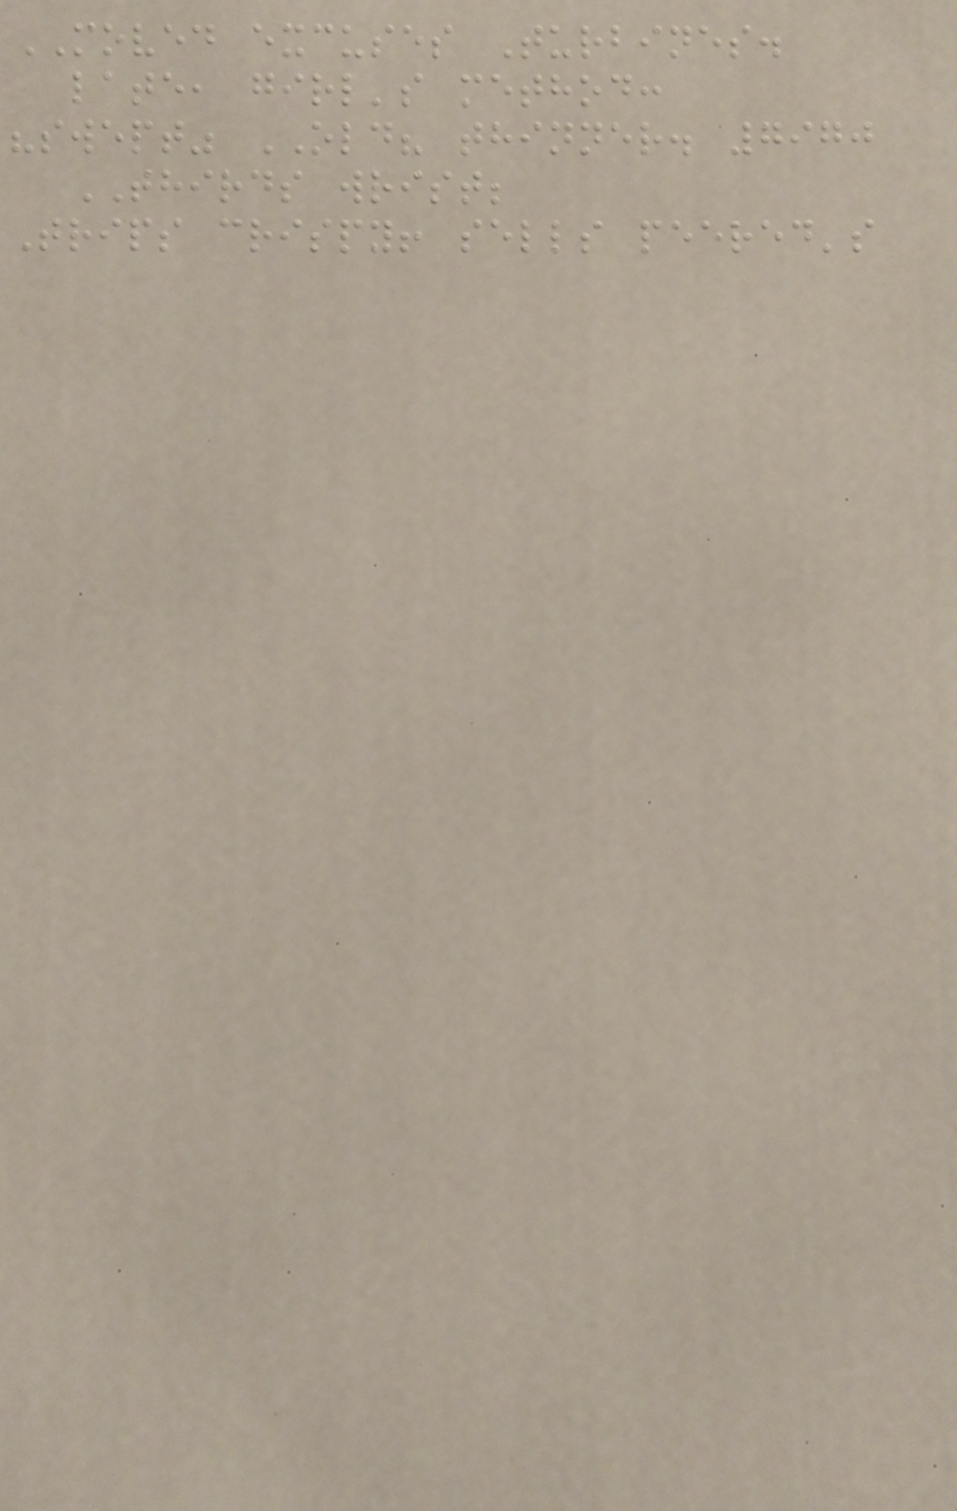MOVED excuses Turbines.
late, girl's method:
"swept" OLD? thinner. 7970
THIRDS wrist;
Trips crispy! sells peered's
